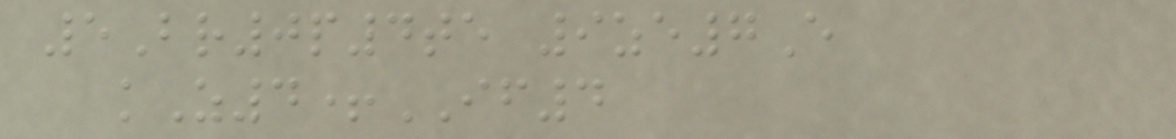5Br0p4te 9ze7E
kZ4+IF4
